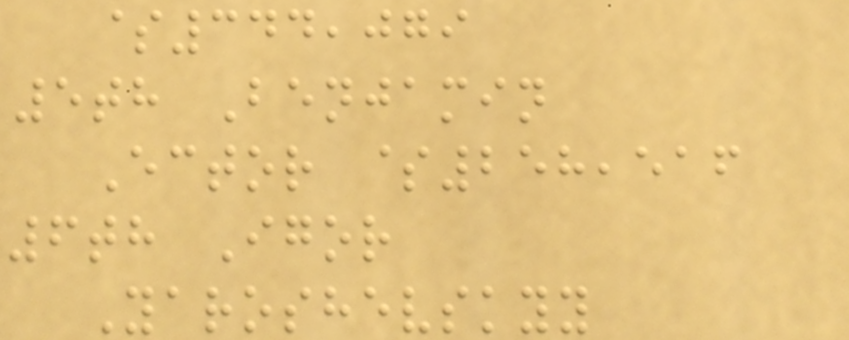$344,079
5th Benjamin
Ector $258,516
6th Igor
Yaroshevskyy
